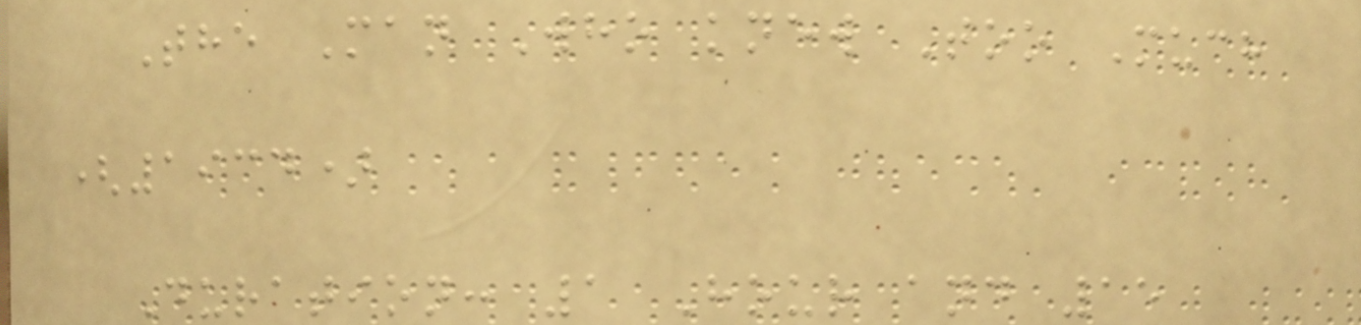The Man Who knew Too Much
(1934)
Duration: 1 Hour and 15
